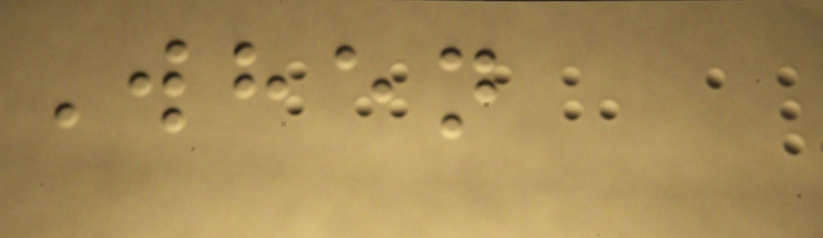When
